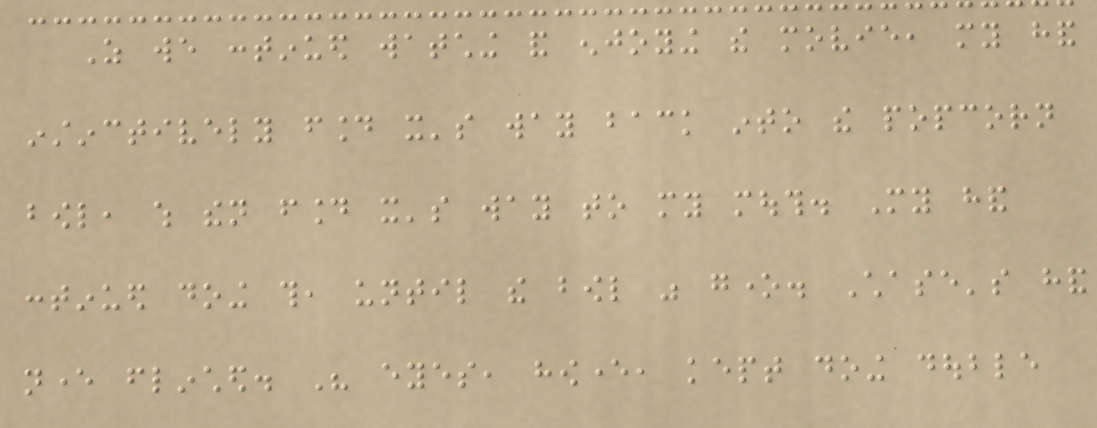As we continued watching and enjoying the movie, my hand
instinctively found it's way back into the popcorn
bowl, which then found it's way to my mouth. My hand
continued doing this, until the bowl was gone. Chase's hand
never flinched. His eyes, however, kept doing double
